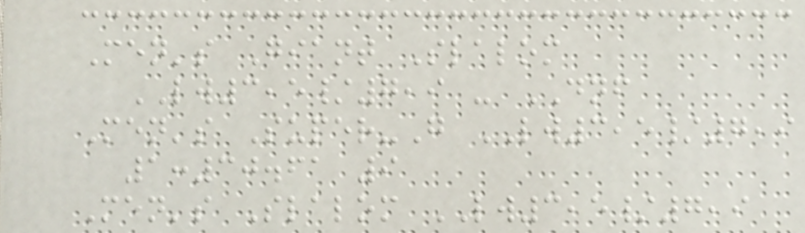Men's Giant Slalom
LW3,5/7,9 - DNF
Men's Super-G LW3,5/7,9
1:30.61 9
Men's Slalom LW3,5/7,9
